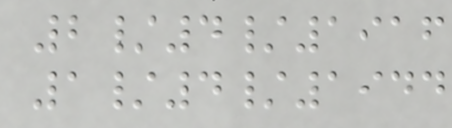2/4/1916
1/4/1944
